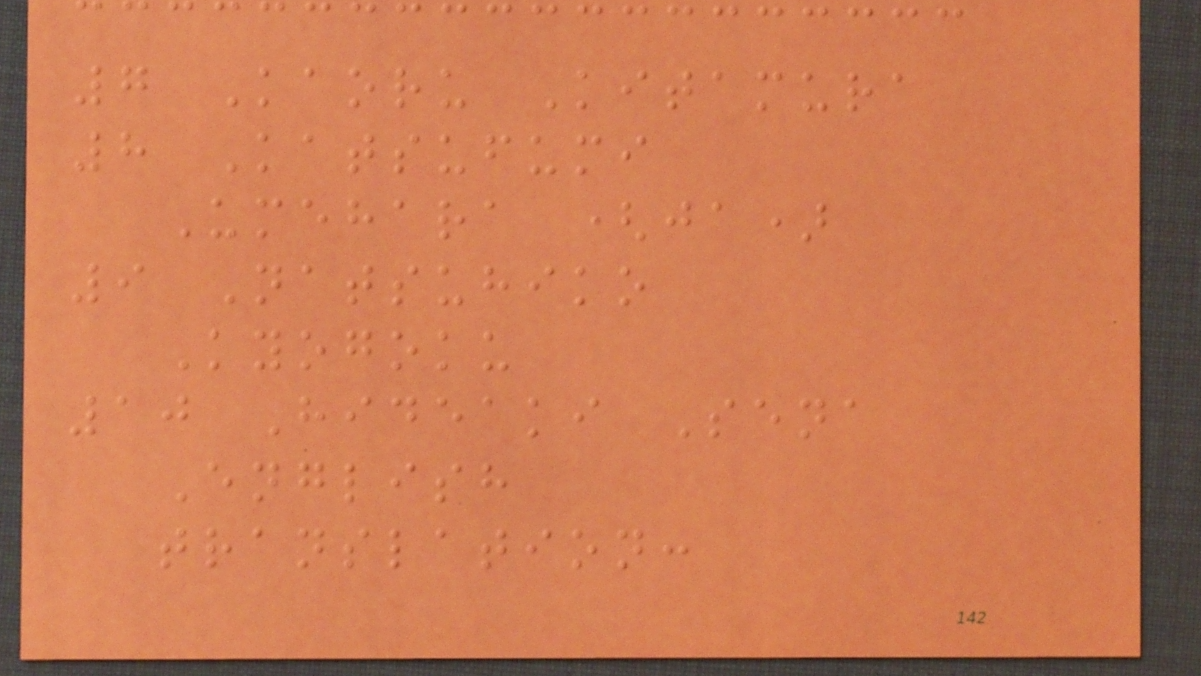7 Kaoru Kitamura
8 Katsufumi
Umehara (ja)
9 Natsuhiko
Kyogoku
10 Hideaki Sena
English
translation:
